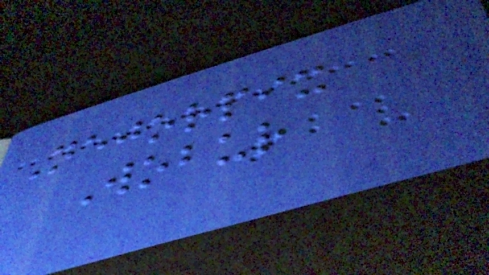Nejorpix
Wobur
